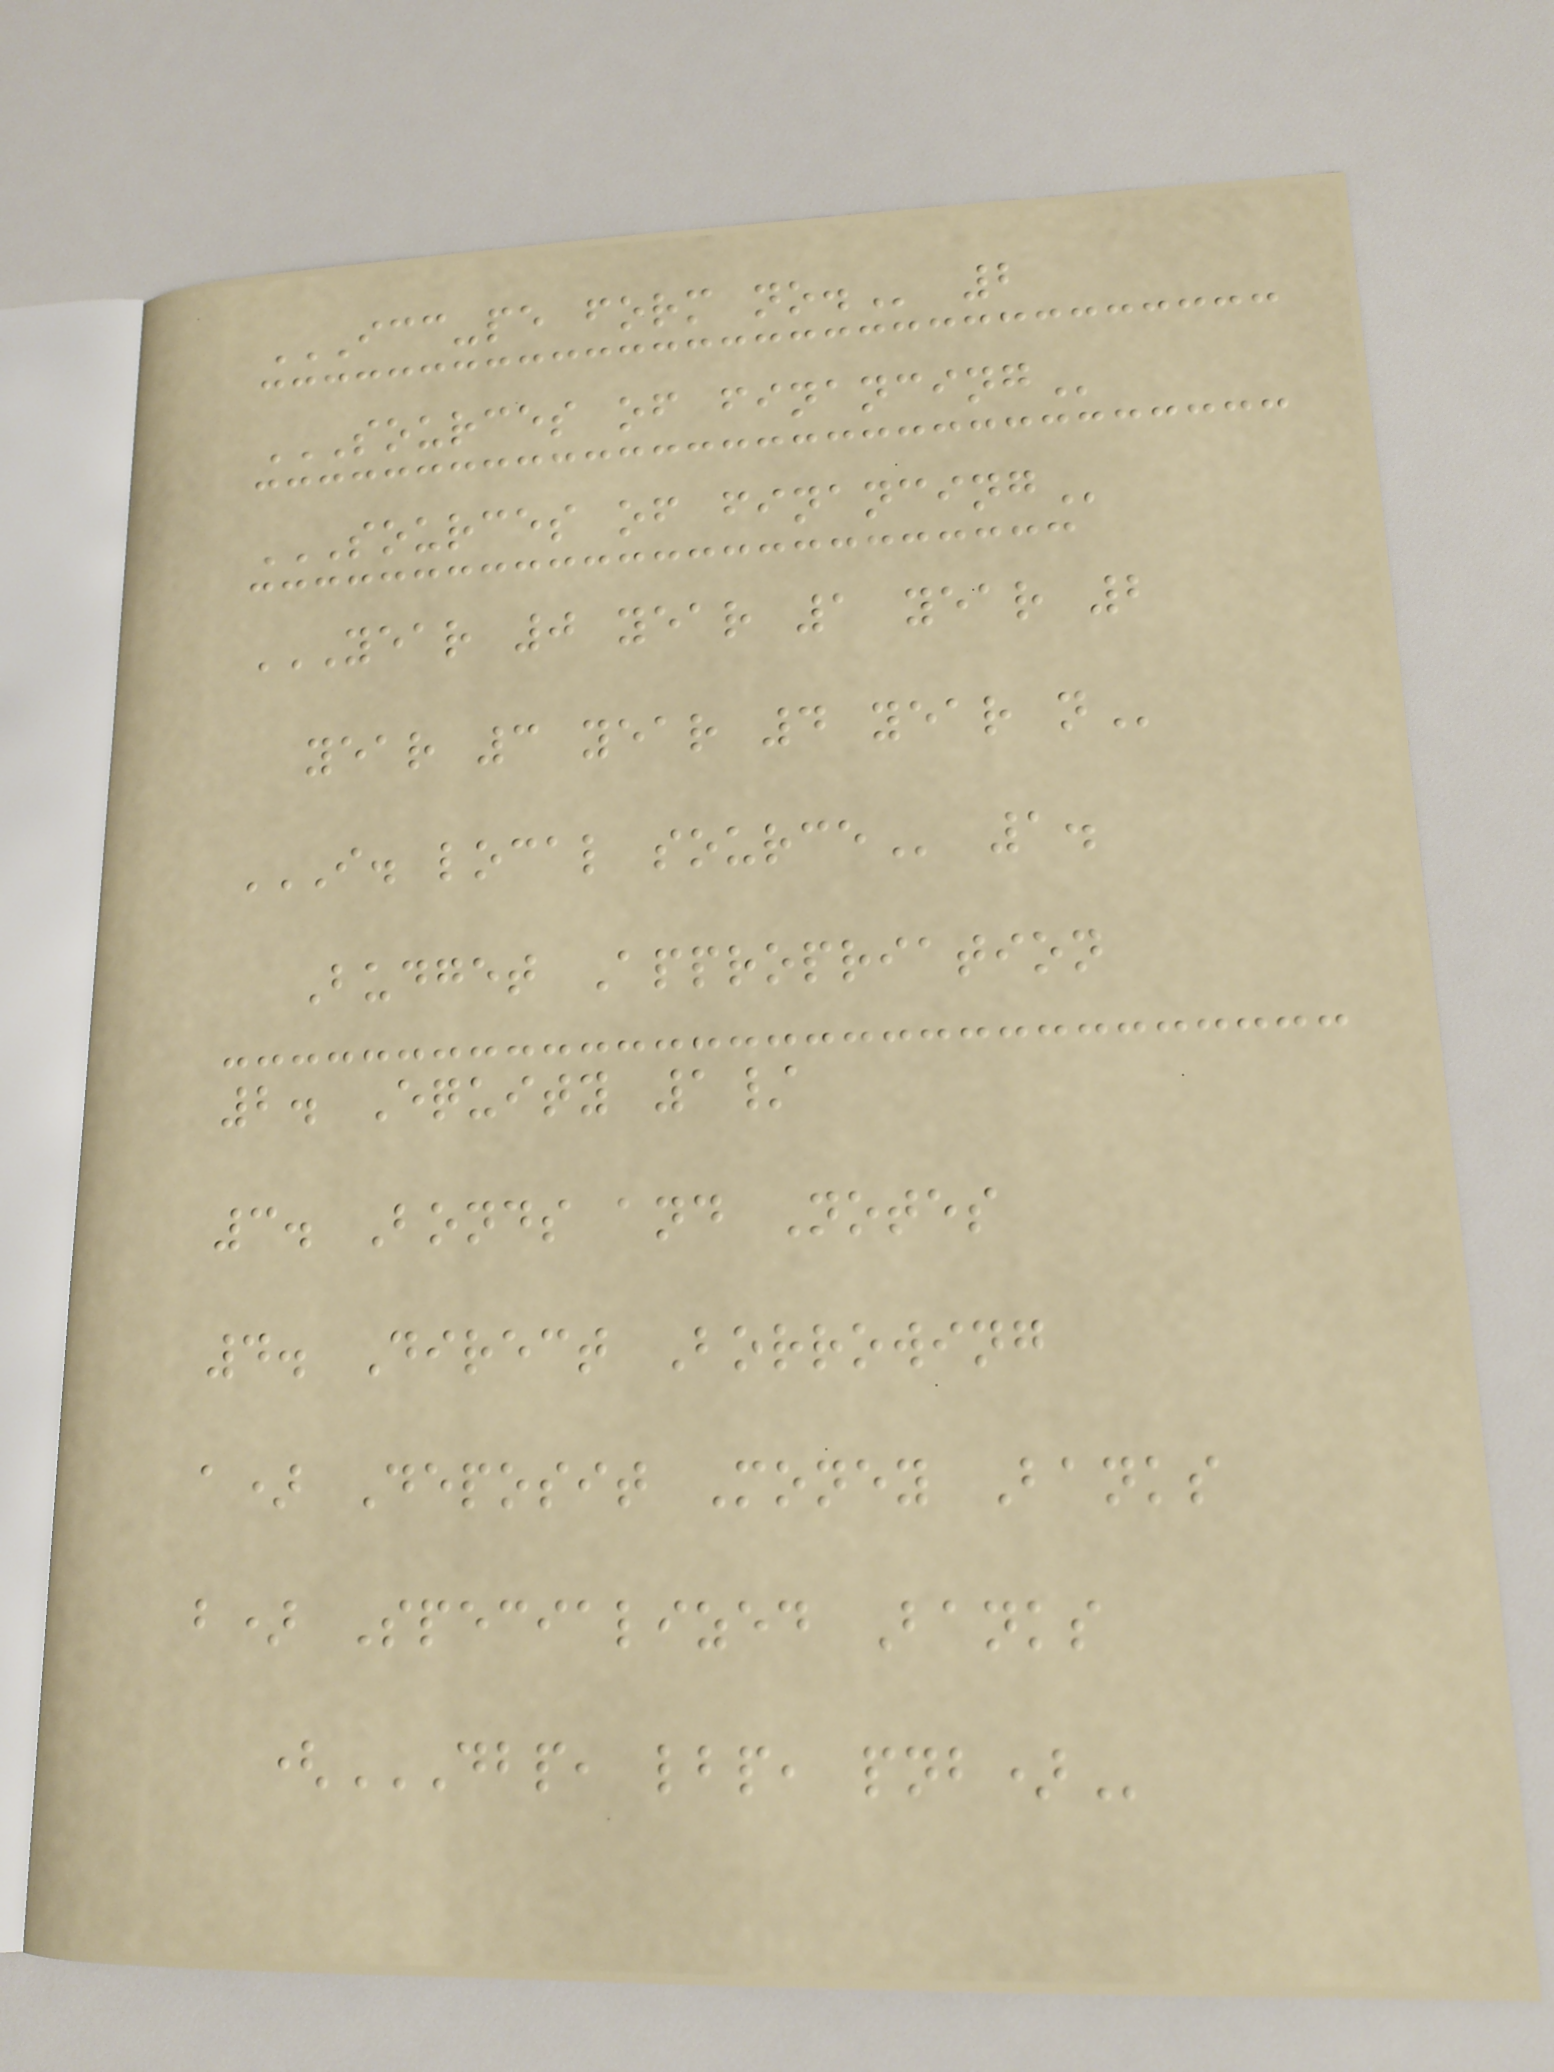ICC-PE FORM NO. 2
SOURCES OF FINANCING
SOURCES OF FINANCING
YEAR 0 YEAR 1 YEAR 2
YEAR 3 YEAR 4 YEAR N
I. LOCAL SOURCE 1.
Budget Appropriation
2. Equity 1/
3. Bonds and Notes
4. Direct Borrowing
a) Deposit Money Banks
b) Specialized Banks
(DBP, LBP, PNB)
